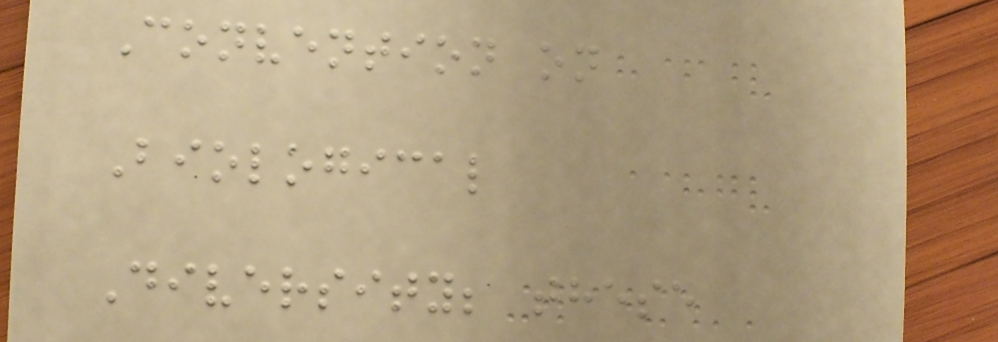Convention on
Biological
Diversity; these
